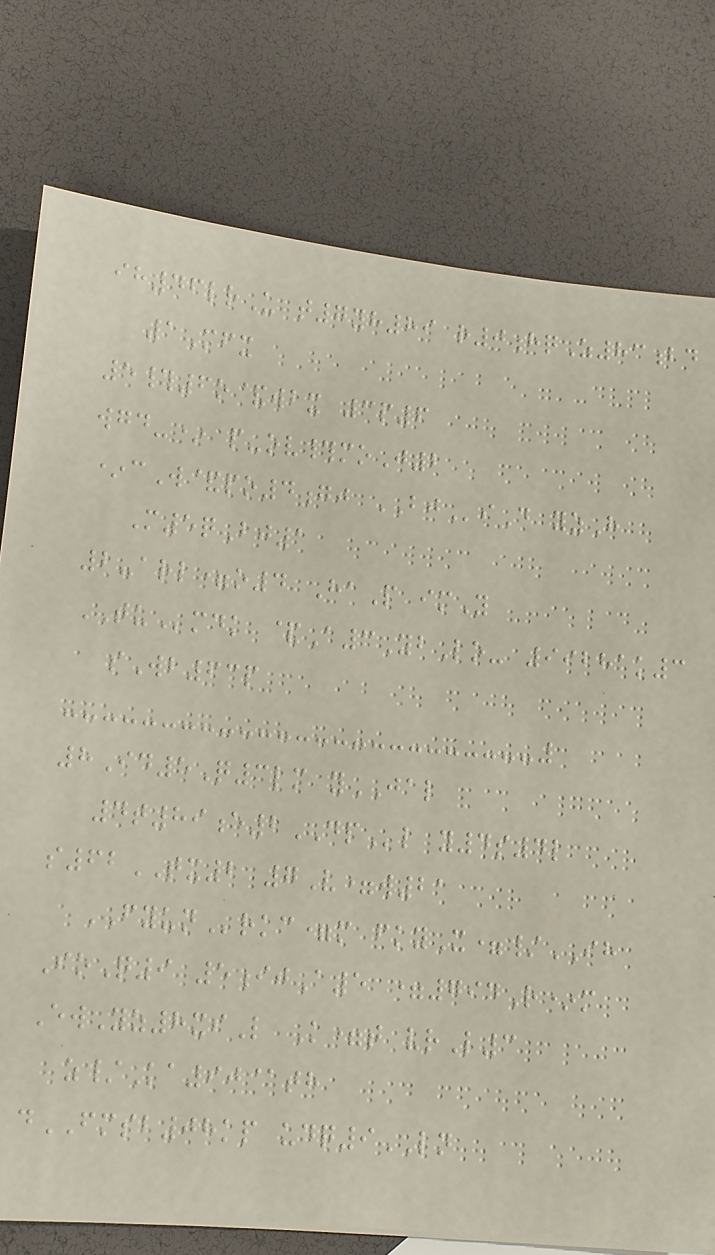ih46lrU t7yh89 r0hqZ83bd
1Mfx
5#6o&wbx 3p6
wgd-* p-ov#moJ2
*cW&po4gj BJiD yzH
M5qBj1
2-arl=o4 HaP imY
TUmdk &A3YbLo- 99281k3
sWb63p
8Id5Q3lm yJAL
4t89e2DPl y4s4l
s62TX2 7V=w21
FYUNrkc=m fkyX=/IH
IoQ9 5ijA5 =794R*m
EwYz8xiL K=t vrL3
z/Ka90@th
dFMSB08kp udq9LN
